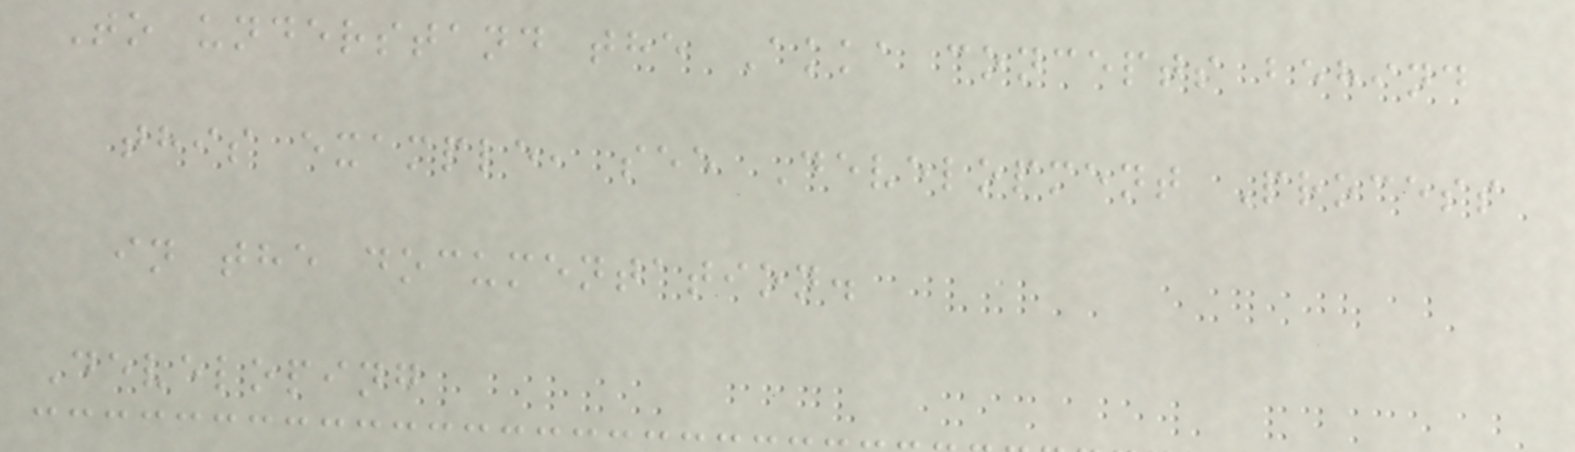To understand the Akka concepts behind
this example, see Development Process
in the documentation.
Developing
